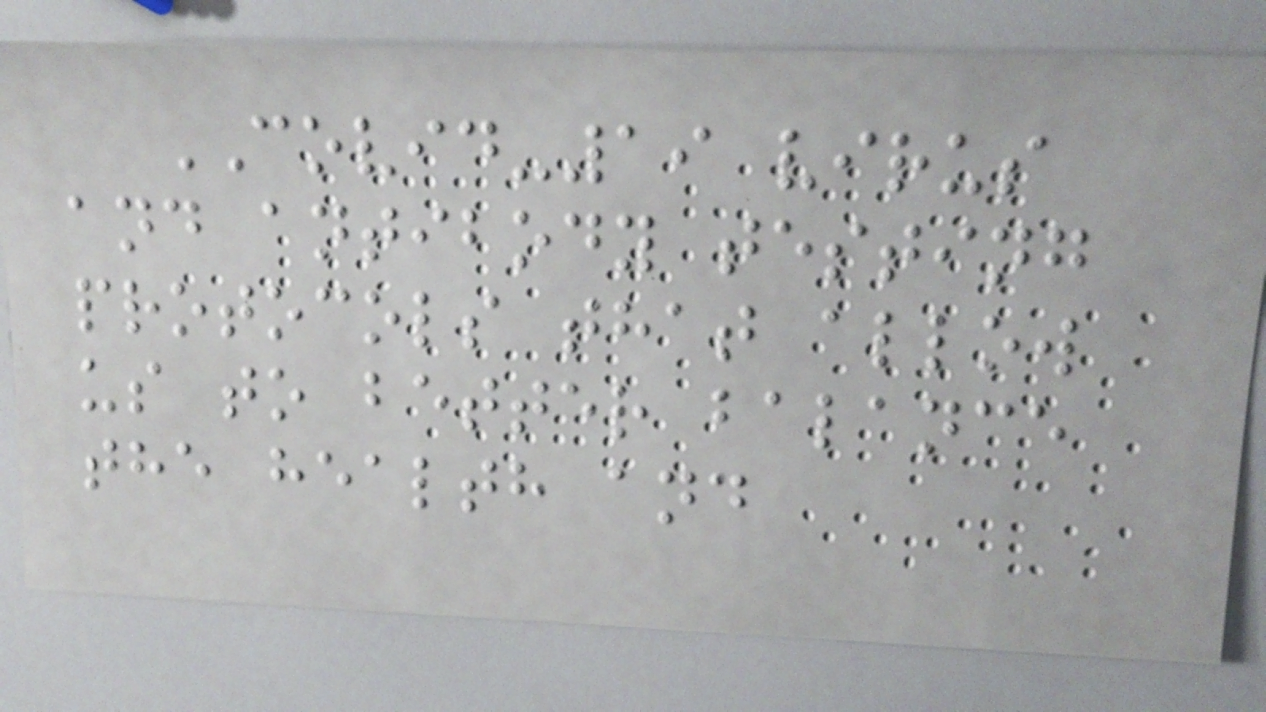COVID-19 virus
and antibody testing
protocols that allow
us to better balance
the health and
